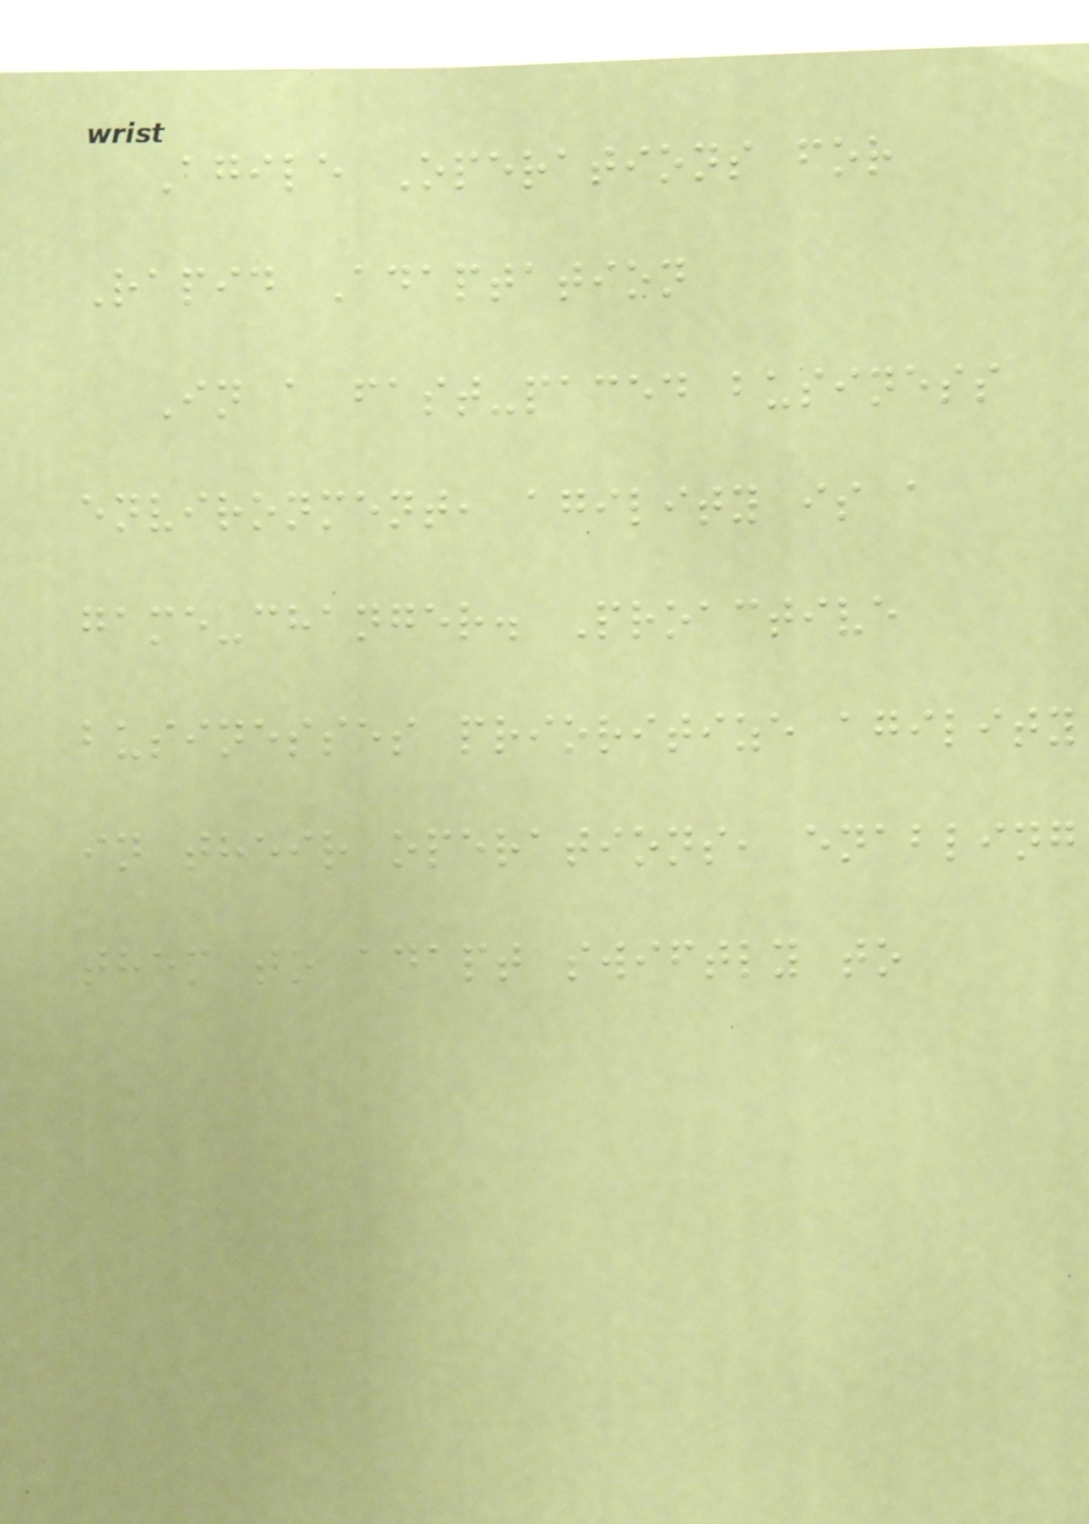Agile Operations for
Rapid Adaptation
In a fast-paced business
environment, agility is a
game-changer. Proactive
businesses prioritize agility
in their operations, enabling
them to adapt swiftly to
